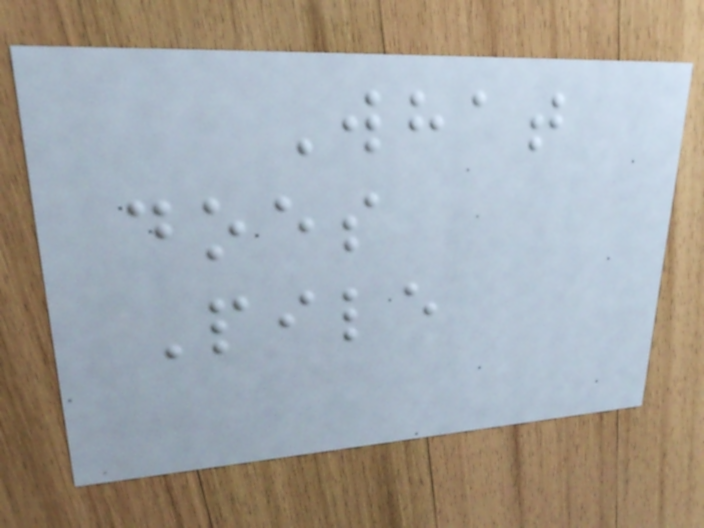What
does
Pile
